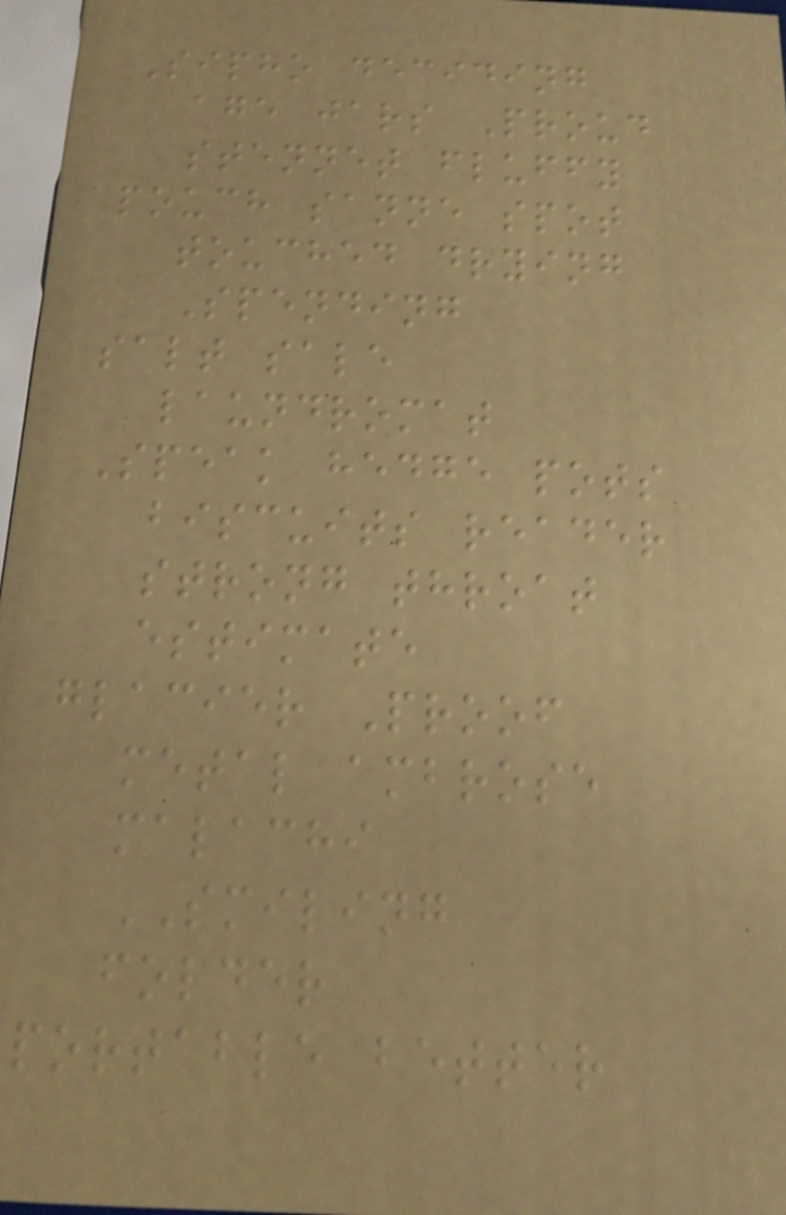Sipho deciding
age jars Proud
stennet fluffy
pouch sanne spot
touched drying
Spending
salt sale
laundromat
Speak hedge pots
biscuits reader
strong throat
estimate
glacier Proof
metal ambrose
malachi
SMILING
folder
portable better
